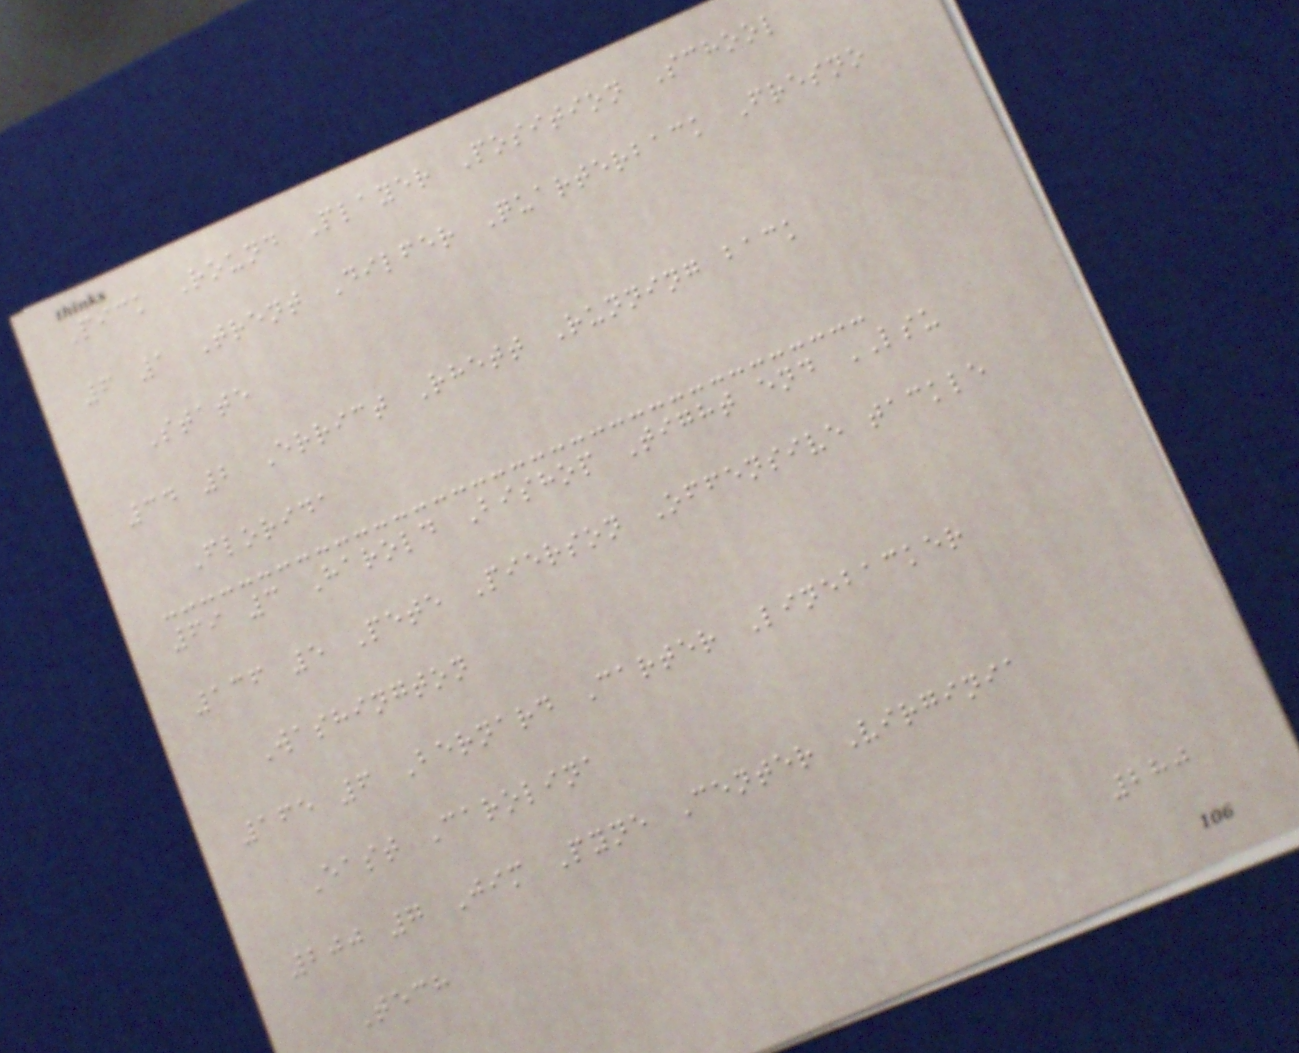Pick Round Player Position School
6 1 Trent Dilfer Quarterback Fresno
State
34 2 Errict Rhett Running back
Florida
69 3 Harold Bishop Tight end LSU
136 5 Pete Pierson Offensive tackle
Washington
165 6 Bernard Carter Linebacker
East Carolina
200 7 Jim Pyne Center Virginia
Tech
280
